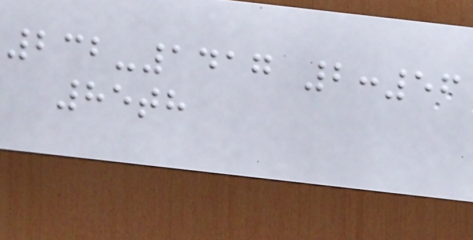232-1417 2:56
85th
